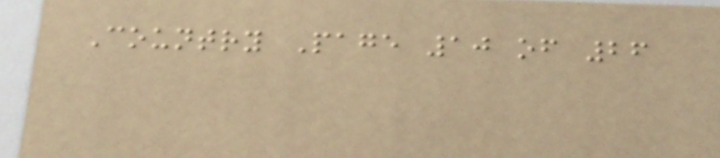Country Page 10 of 26
